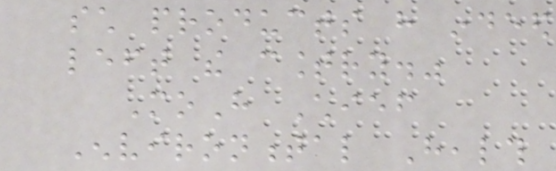such products have indeed
left the country."
MoH Chief
Environmental Health
